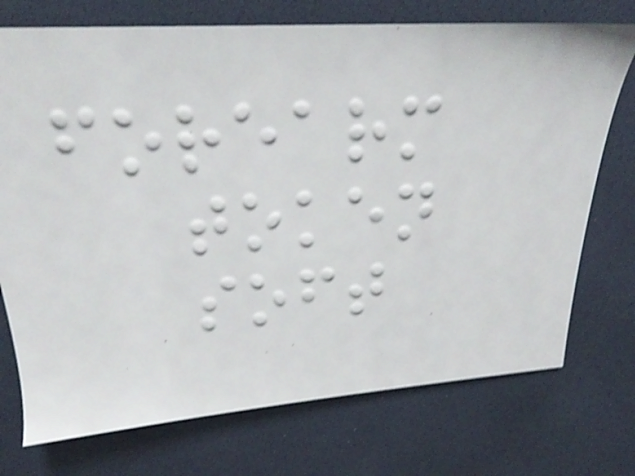forearm
token
soft
